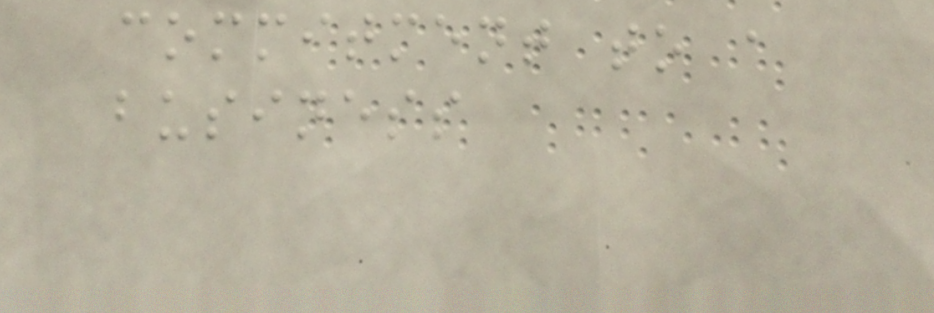commitment to a
business
